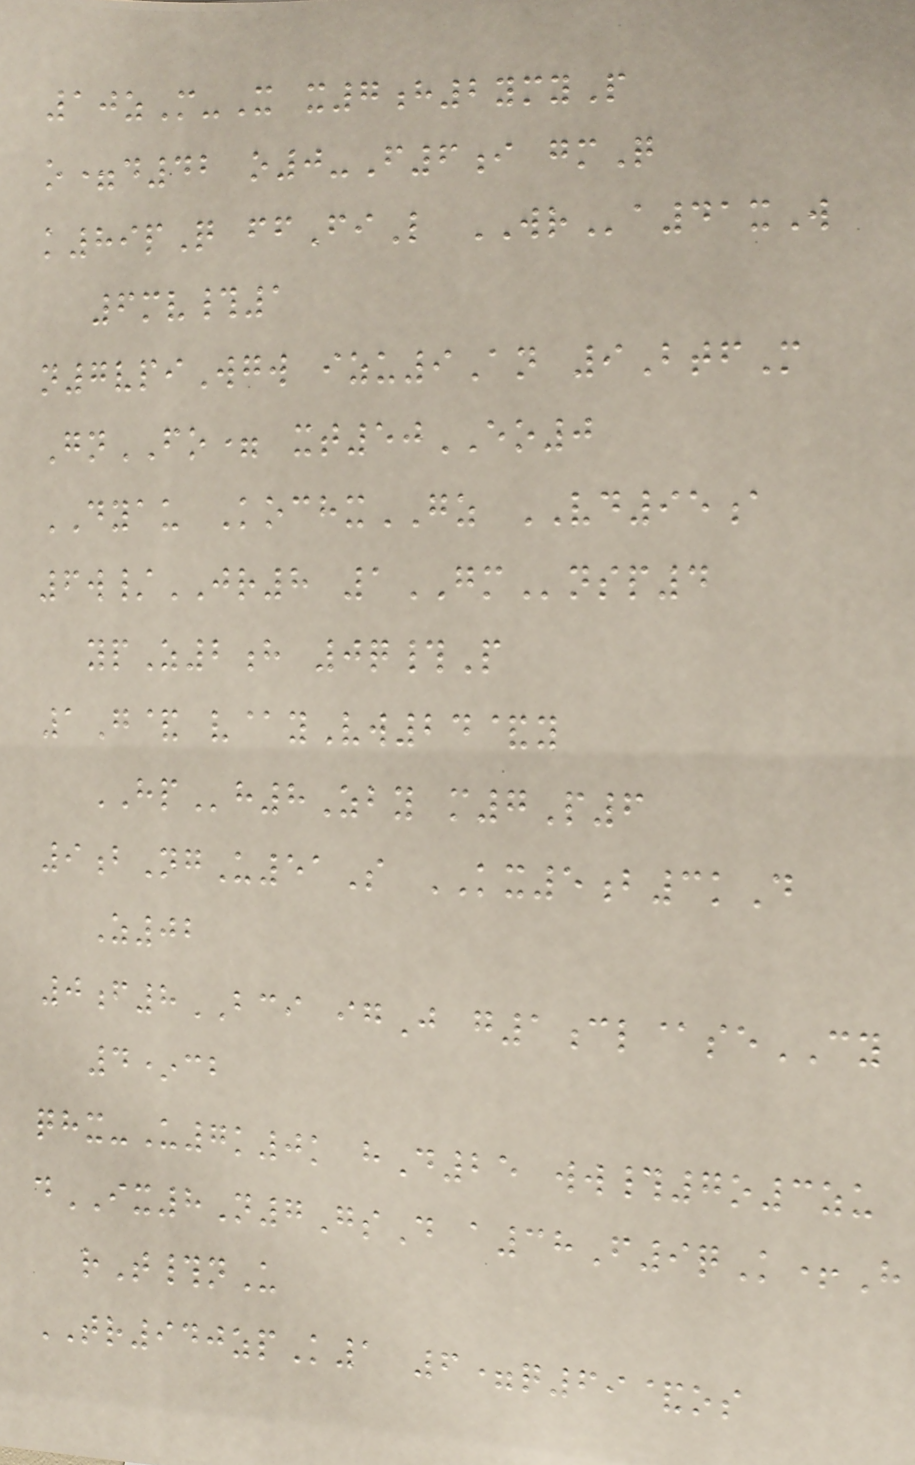10zM-X x7h2ymyP
o=d42 o0-F6i gmQ
k89pQ ffFiL WRa41xW
6mv#1
n7vpiWgw izu9An 9BtfM
GnFO= xt50EO0
DYAU KochxGZ VD95a
6w/JR8 1GMnsp4
ypZ2h 0q#P
1G& v@yVw24&y
HPh8Zby m7P6
9bNgU51S KX5b3kD
Z02
0f8BCI igJ g1cl@seCY
4*cb
qhx-U7k0k hD25 ww#7o3zu
dIX8N7GsD a38F9qK+H
rT#nU
TR940zpK1 6=q69&os
